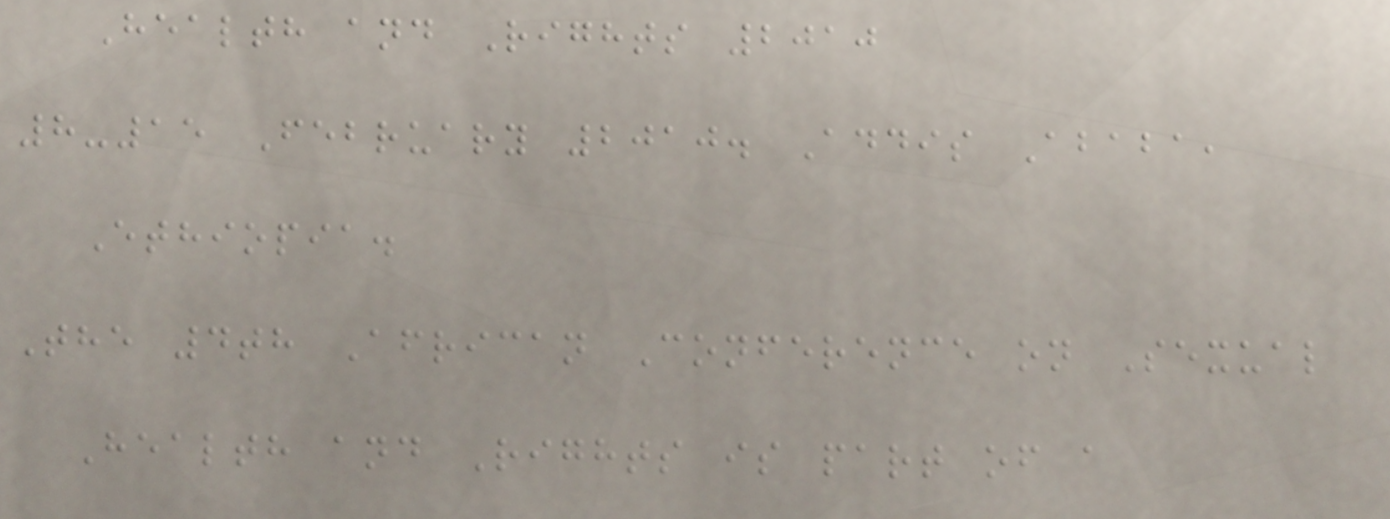Health and Rights 2010
8-15 February 2010. Addis Ababa,
Ethiopia.
The 4th African Conference on Sexual
Health and Rights is part of a
